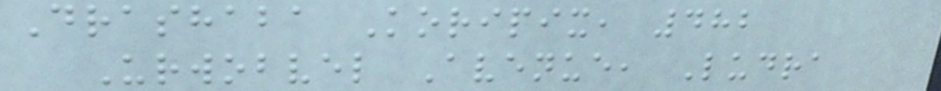Drashaba Koripix, 482
Urwobvel Avenue, Ludra
